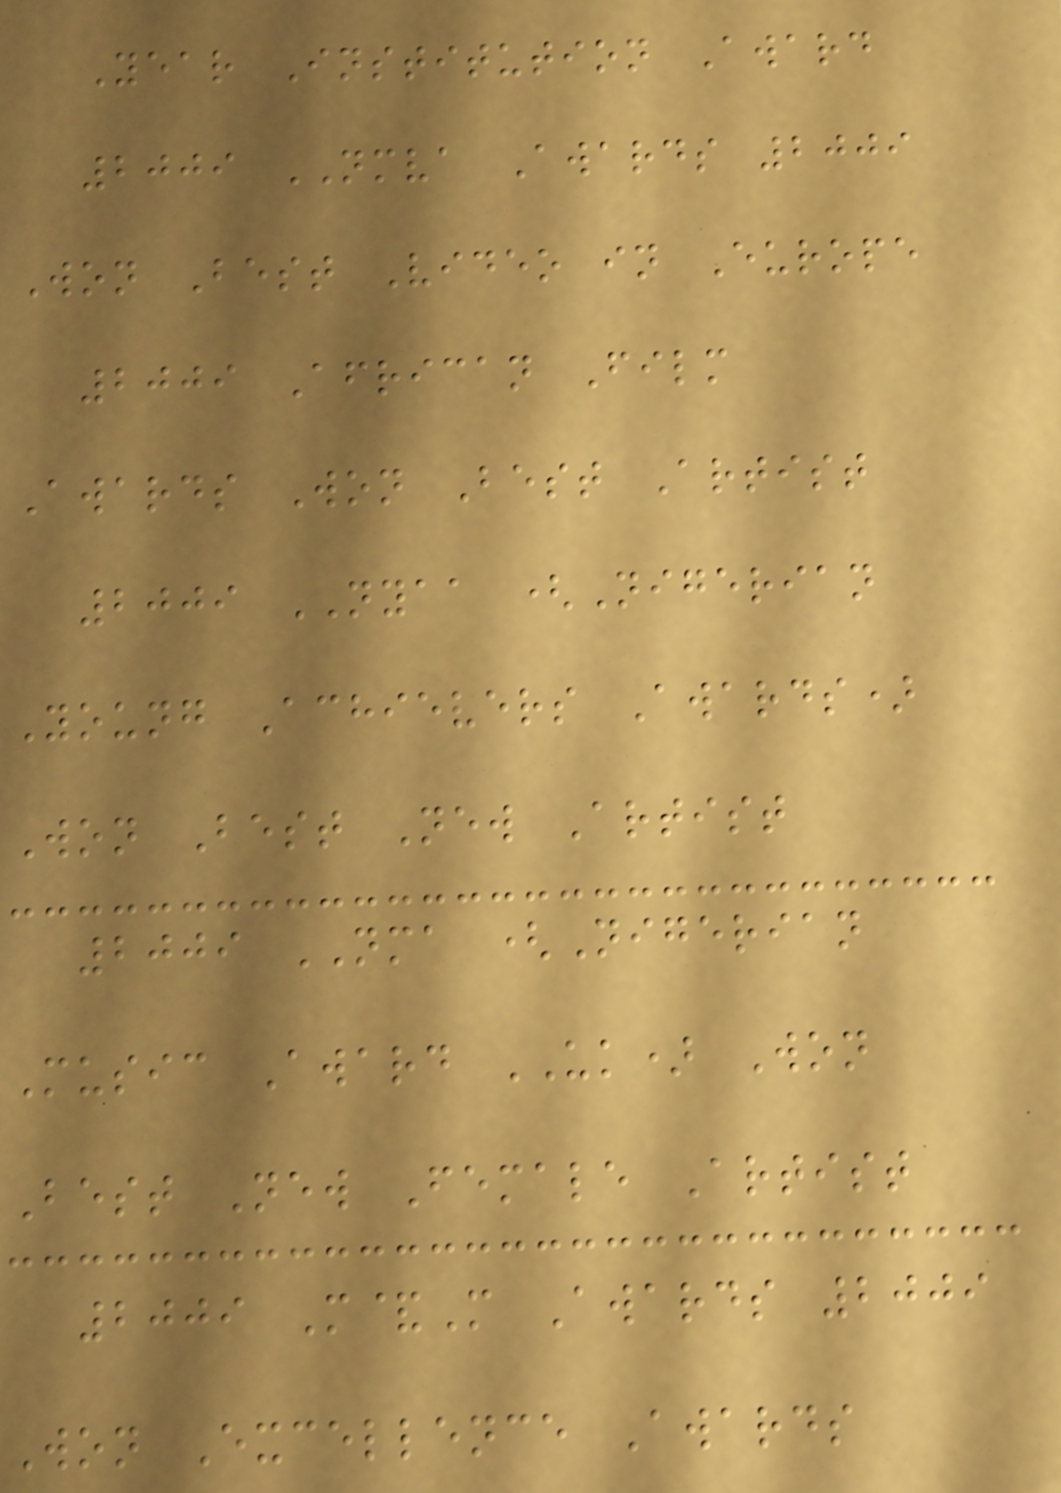Year Institution Award
2009 NMVA Awards 2009
Won Best Video in Europe
2009 African Film
Awards Won Best Artist
2009 NYAA (Nigerian
Young Achievers Awards)
Won Best New Artist
2009 NMA (Nigerian
Music Award UK) Won
Best New Female Artist
2009 M&M Awards 2009
Won Excellence Awards
